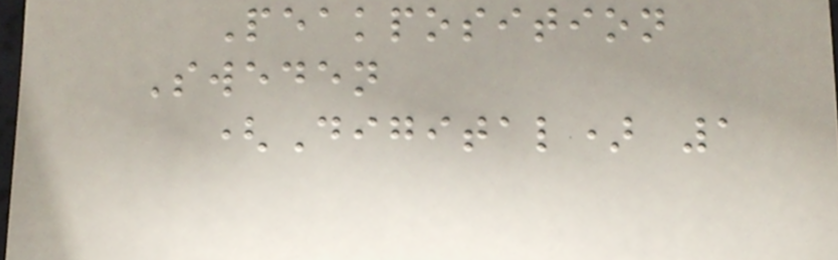Peakposition
Sweden
(Digital) 1
